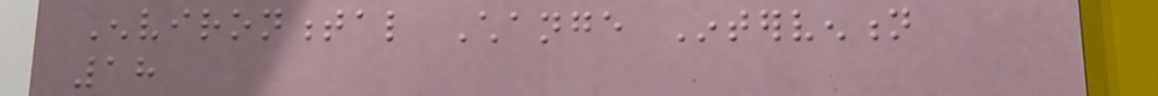Environmental Change Intervention
18
